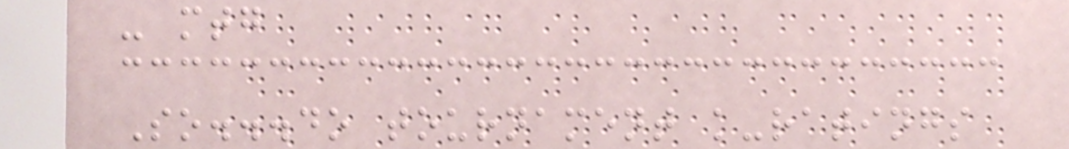- mtg
So...do tournament k-ratings
